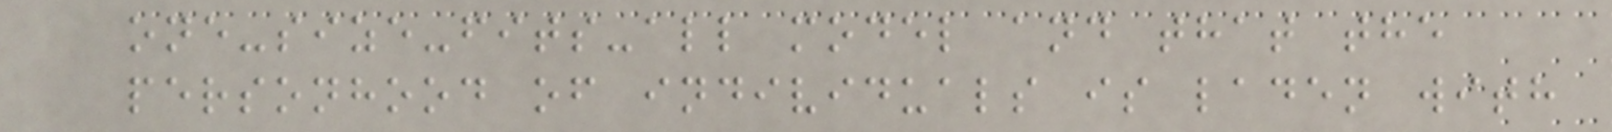one-size-fits-all model and that the
personhood of individuals is laden with
